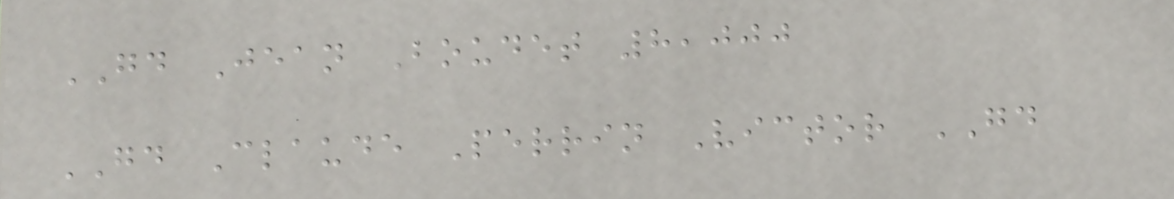GD Jean Boudet 8,000
GD Claude Perrin Victor GD
